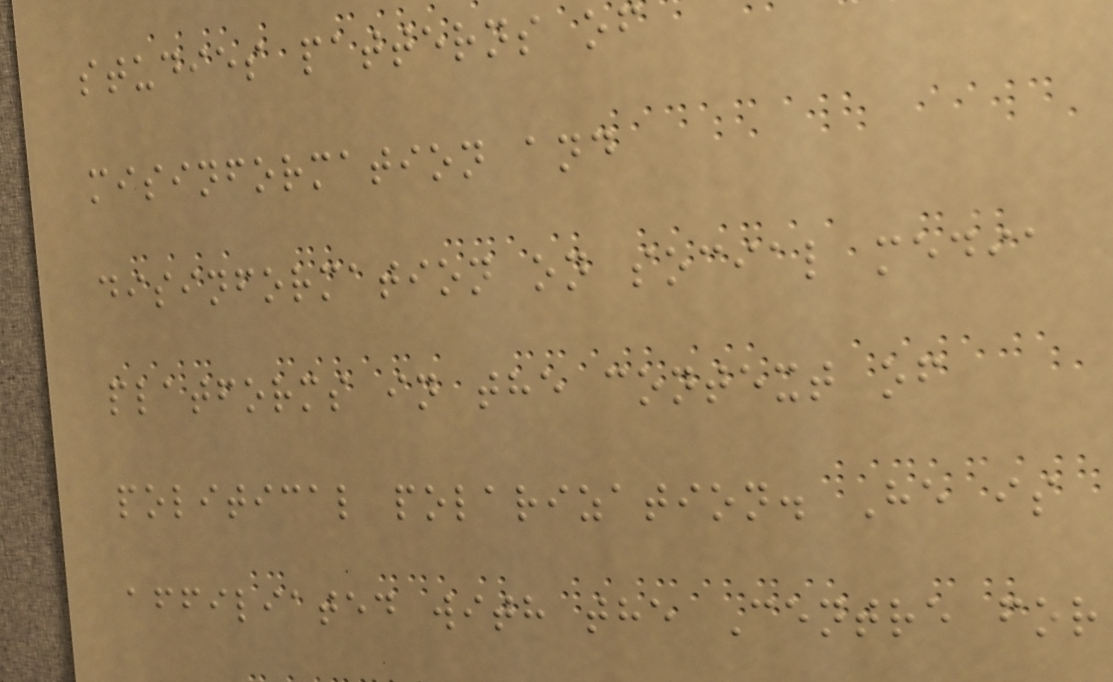studies patterns of
misinformation and
disinformation on social media
platforms in the context of
political polarization. He is
affiliated with the Centre for
